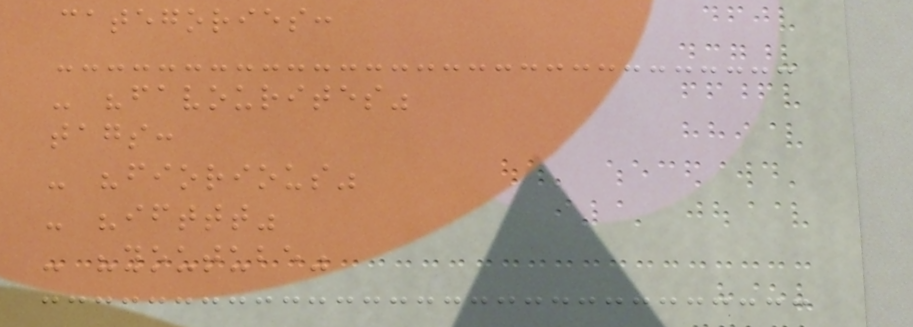categories:
- "favourites"
tags:
- "fiorious"
- "ifttt"
- "youtube"
